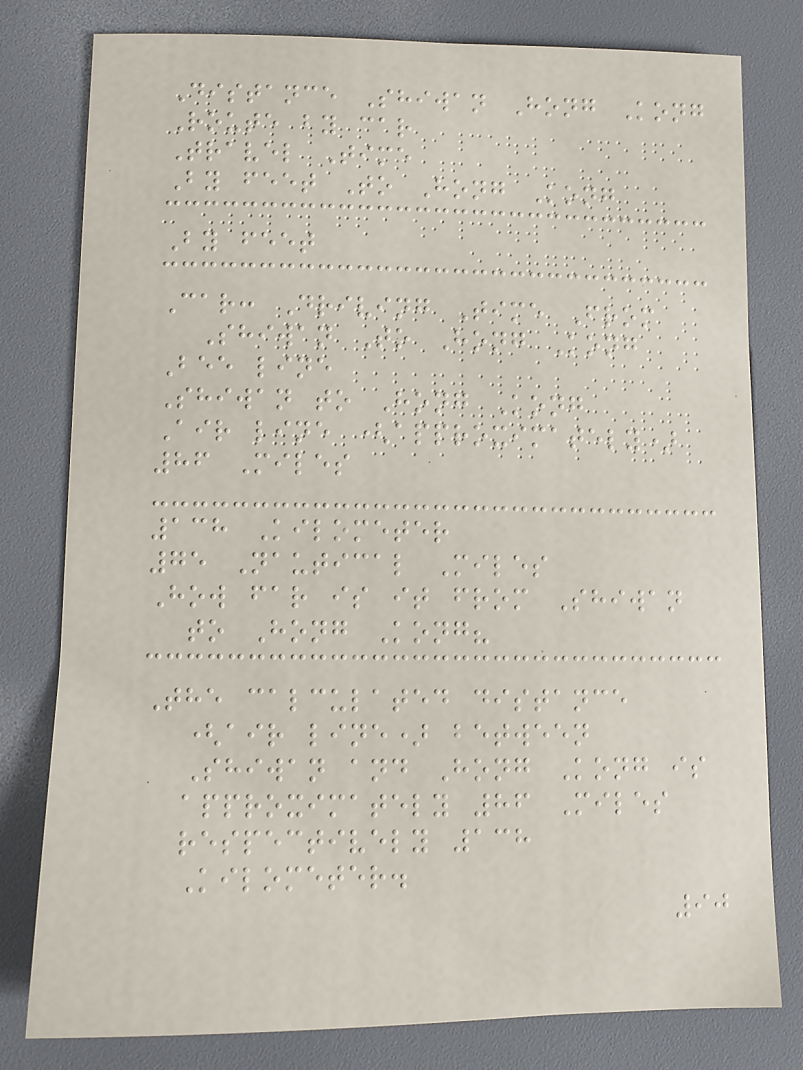Distance Shiwan Hong Kong
Route by car
Travel Time
By feet To Hong Kong
By feet
Car: Driving Time From
Shiwan To Hong Kong
Bee line
Shiwan to Hong Kong
Air line (approximately)
86 Miles
138 Kilometer
75 Nautical Miles
How far is it from Shiwan
to Hong Kong?
The calculated distance
(air line) between
Shiwan and Hong Kong is
approximately 86 Miles
respectively 138
Kilometer.
90
